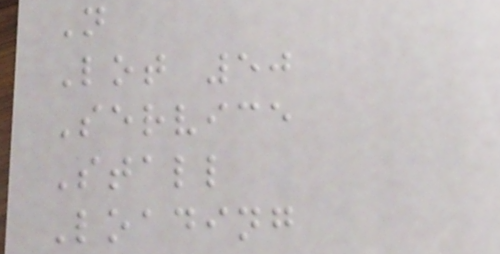N
Lot 50
Service
Stall
Loading
